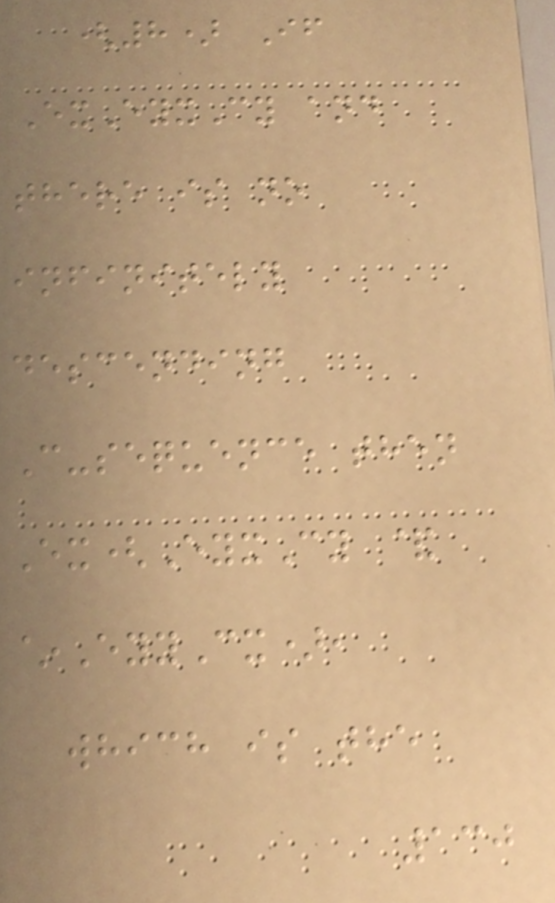(8) If
ExEyxCy and
there is no
infinitely
descending
C-sequence then
Ex(EyxCy &
~EyyCx),
which is the
130
